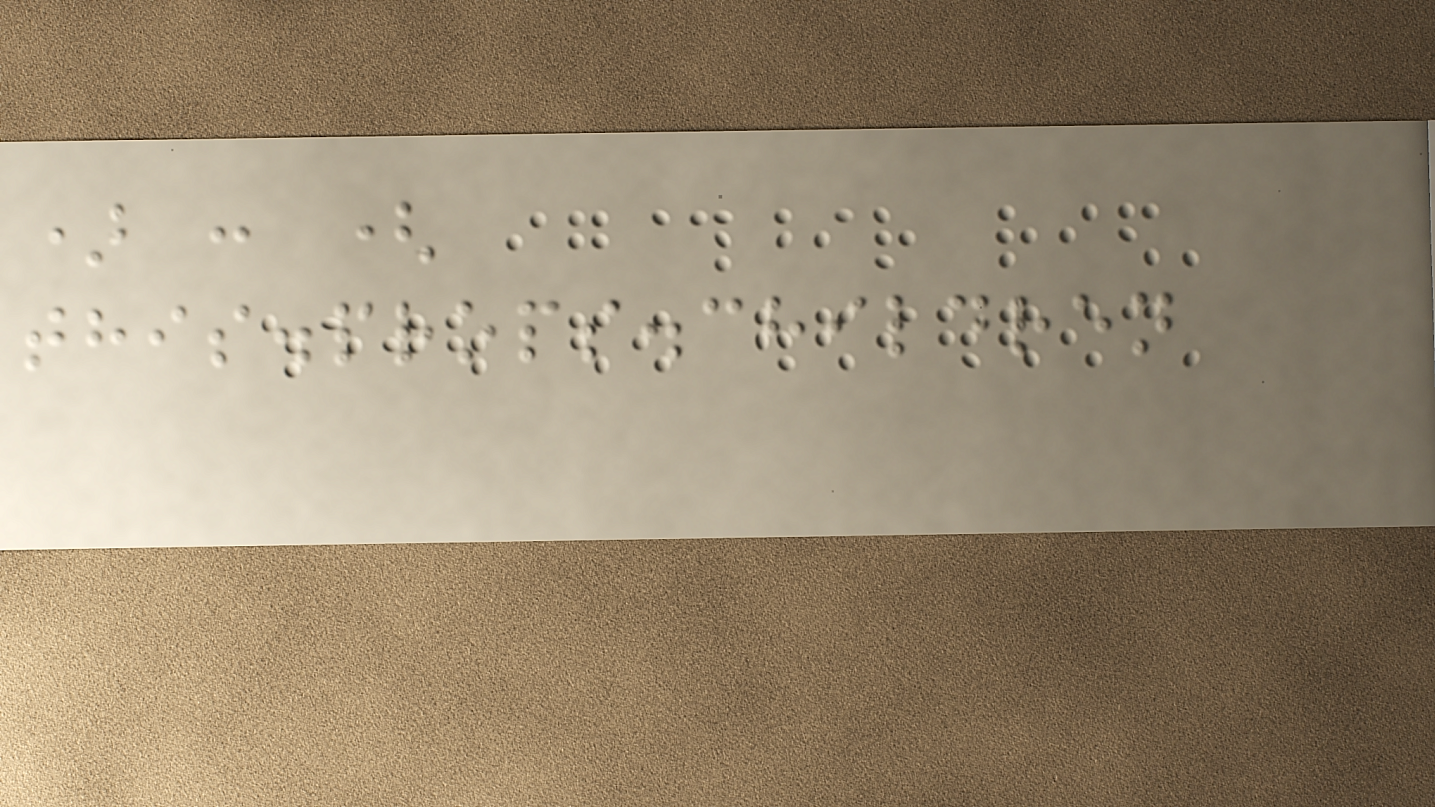) : (
this.props.children
